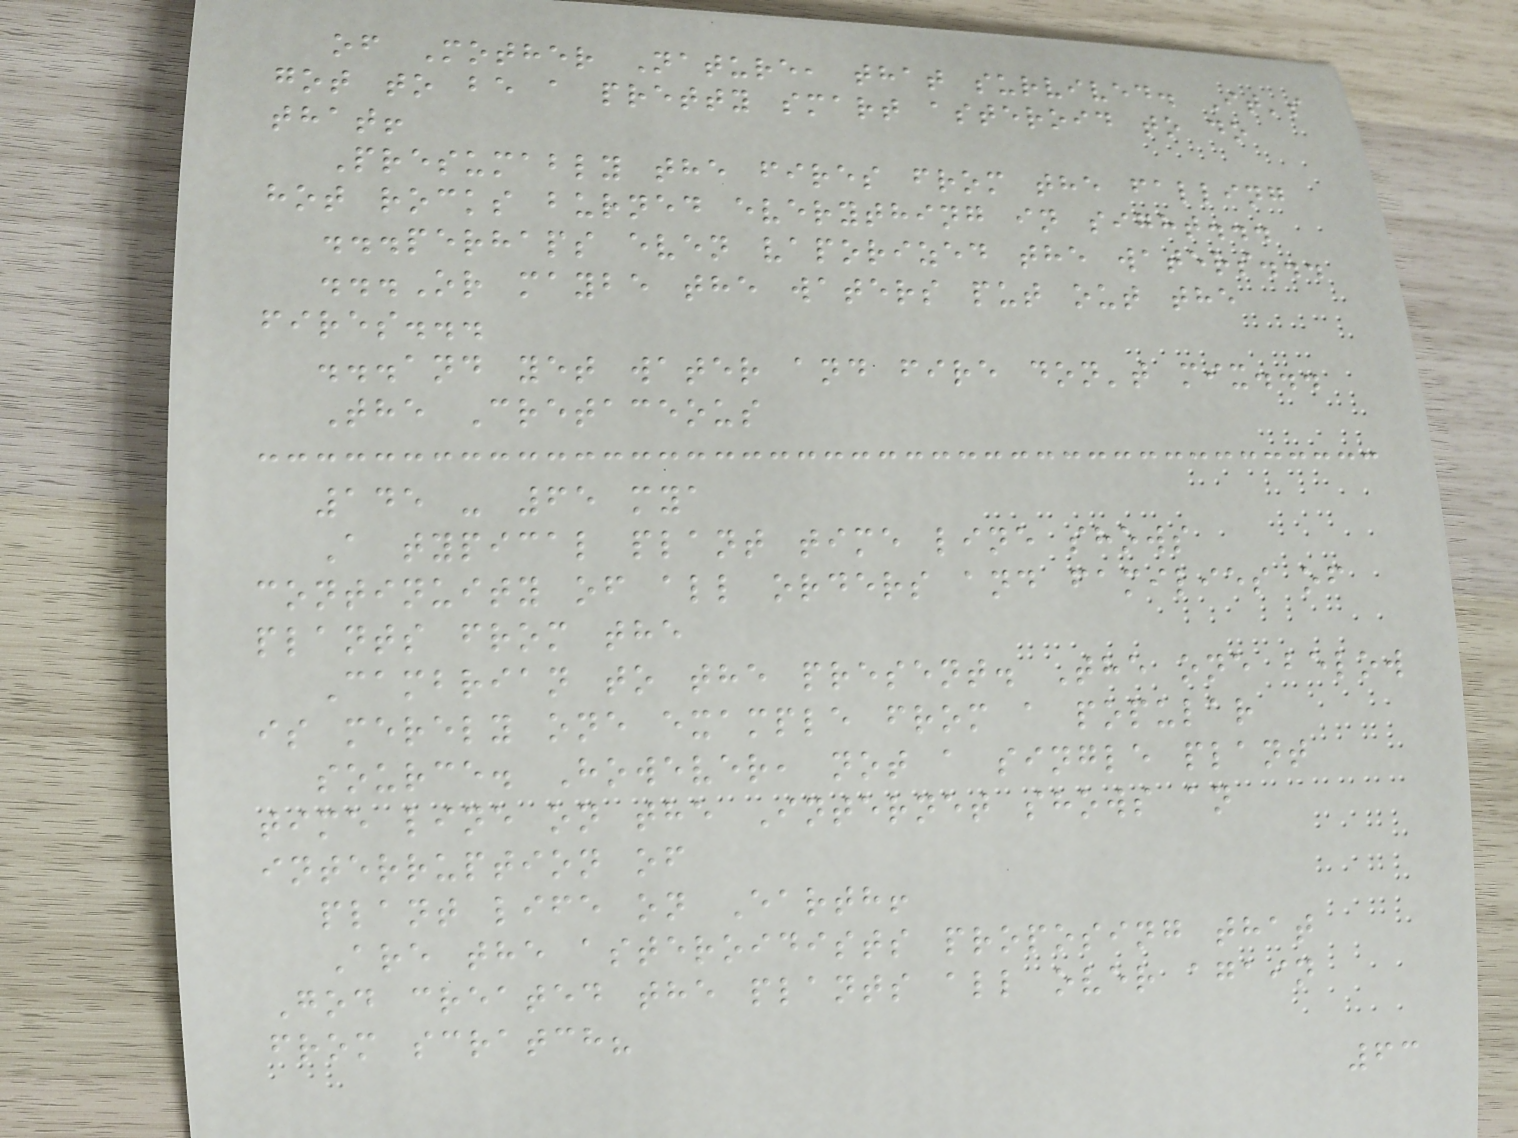of Mother Nature, that survived. It's
got to be a pretty smart asteroid to do
that!
Presumably the fires from the falling
hot rocks burned everything in sight...
...perhaps even vaporized the waters...
...Or maybe the waters put out the
fires...
...and yet water and fire don't mix...
The Cretaceous
145 - 65 mya
A typical plant time line shows
continuity of all orders and families of
plants from the
Cambrian to the present. The one below
is merely one example from a popular
source. However, not a single plant
time line on the Internet shows an
interruption of
plant life on Earth!
Are the asteroidists proposing that
God created the plants all over again
from scratch?
63
